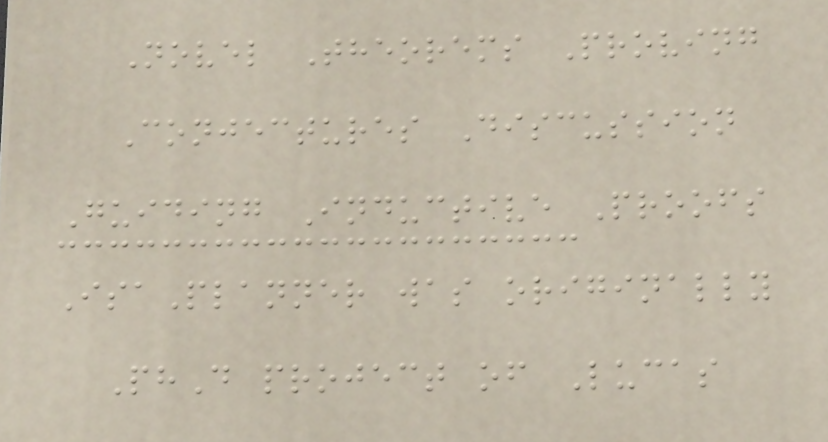Novel Theorems Proving
Conjectures Discussion
Guiding Inductive Proofs
IsaPlanner was originally
PhD project of Lucas
